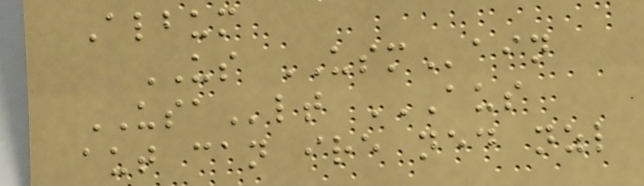Album
US USMain
USAlt AUS
AUT CAN IRE NED NZL
